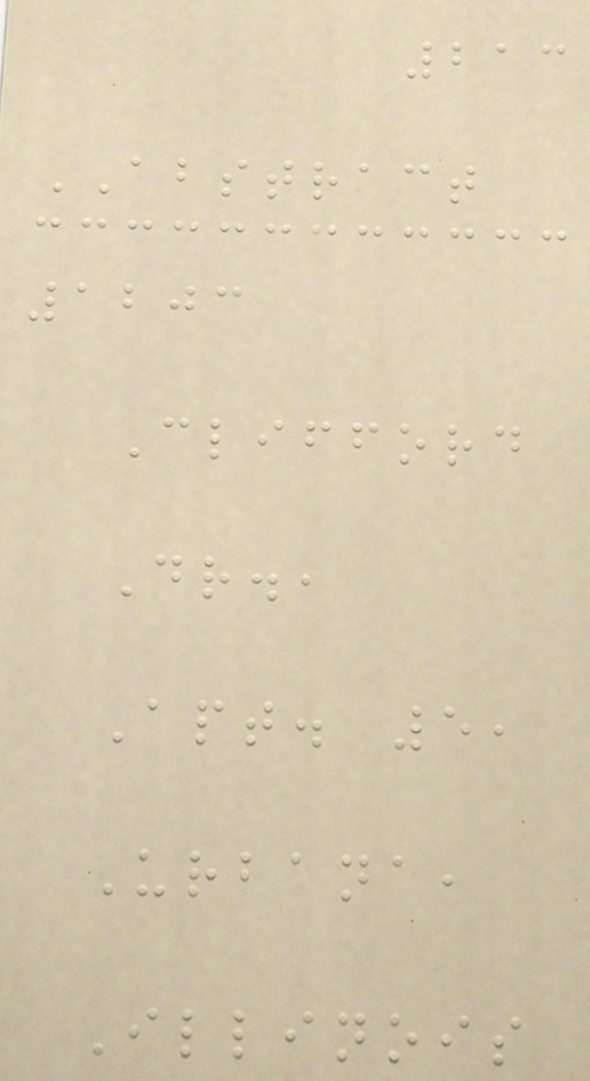213
ABSTRACT
1203
Clifford
Dr.,
Apt. 5,
Urbana,
Illinois
